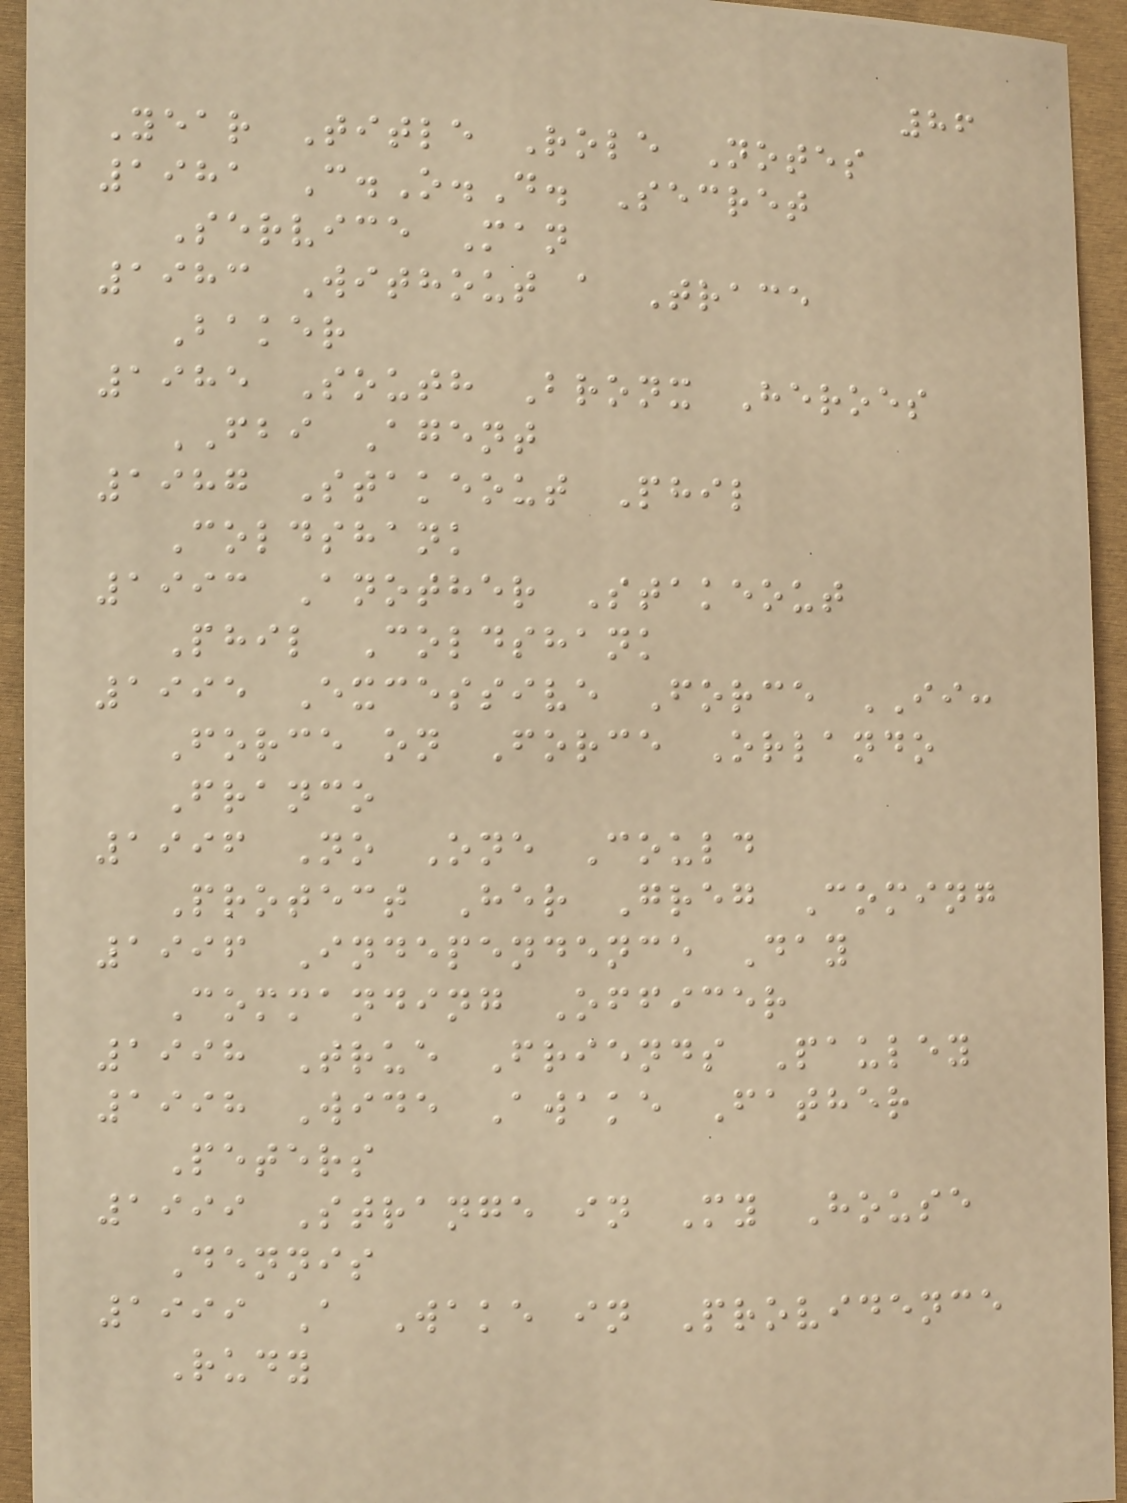86
Year Title Role Notes
1981 C.O.D. Secret
Service Man
1983 Without a Trace
Baker
1985 South Bronx Heroes
FBI Agent
1987 Stakeout Phil
Coldshank
1993 Another Stakeout
Phil Coldshank
1995 Excessive Force II:
Force on Force Orlando
Franco
1996 No One Could
Protect Her Greg Coming
1996 Independence Day
Commanding Officer
1998 True Friends Pauley
1998 Wide Awake Father
Peters
1999 Strange in My House
Dennis
1999 A Wake in Providence
Rudy
